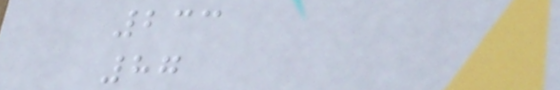233
87
